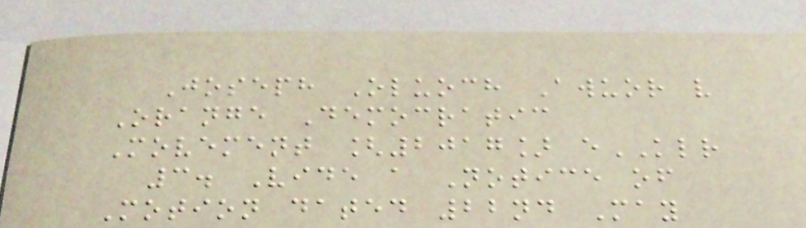Joseph Oluoch Awuor v
Orange Democratic
Movement [2017] eKLR
3. Vide a Notice of
Motion dated 22nd May
